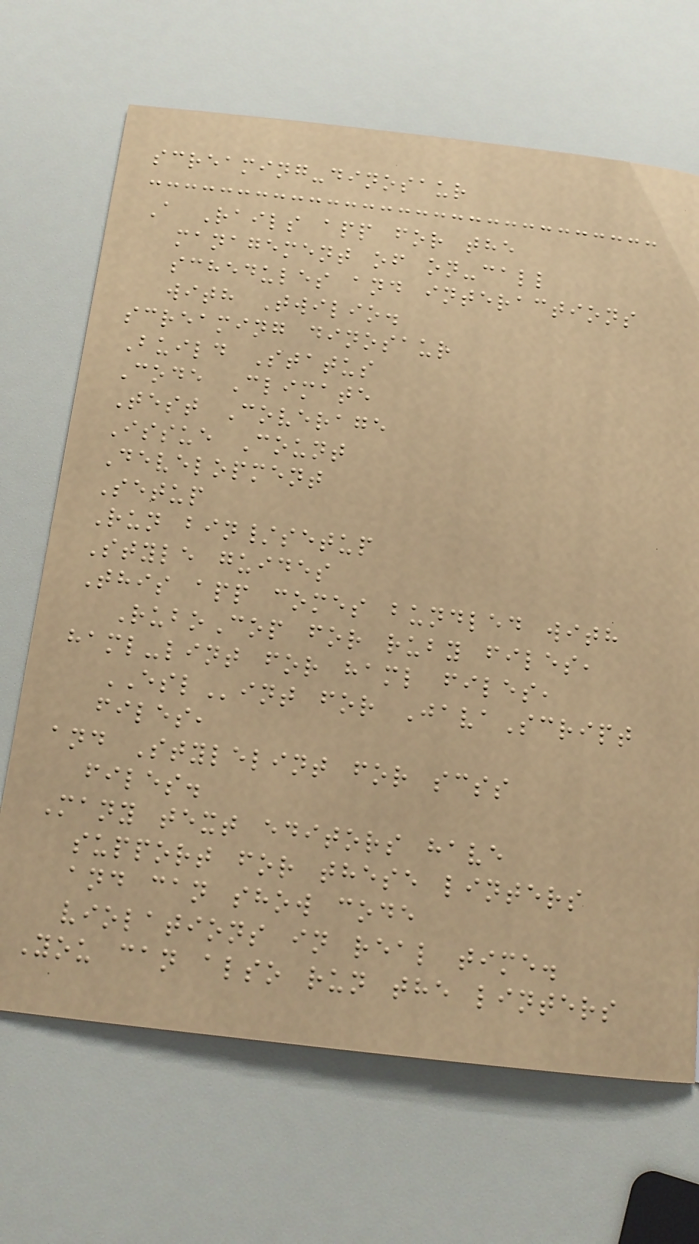screaming-dinosaur
A Rails app for the
management of on-call
schedules and interactions
with Twilio.
screaming dinosaur
Build Status
Code Climate
Test Coverage
Issue Count
Development
Setup
Run bin/setup
Style guides
This app comes bundled with
RuboCop for ruby files,
haml-lint for haml files,
ESLint for JavaScript
files,
and Stylelint for scss
files.
Many text editors have
support for these linters
and can show code
violations in real time.
You can also run the linters
